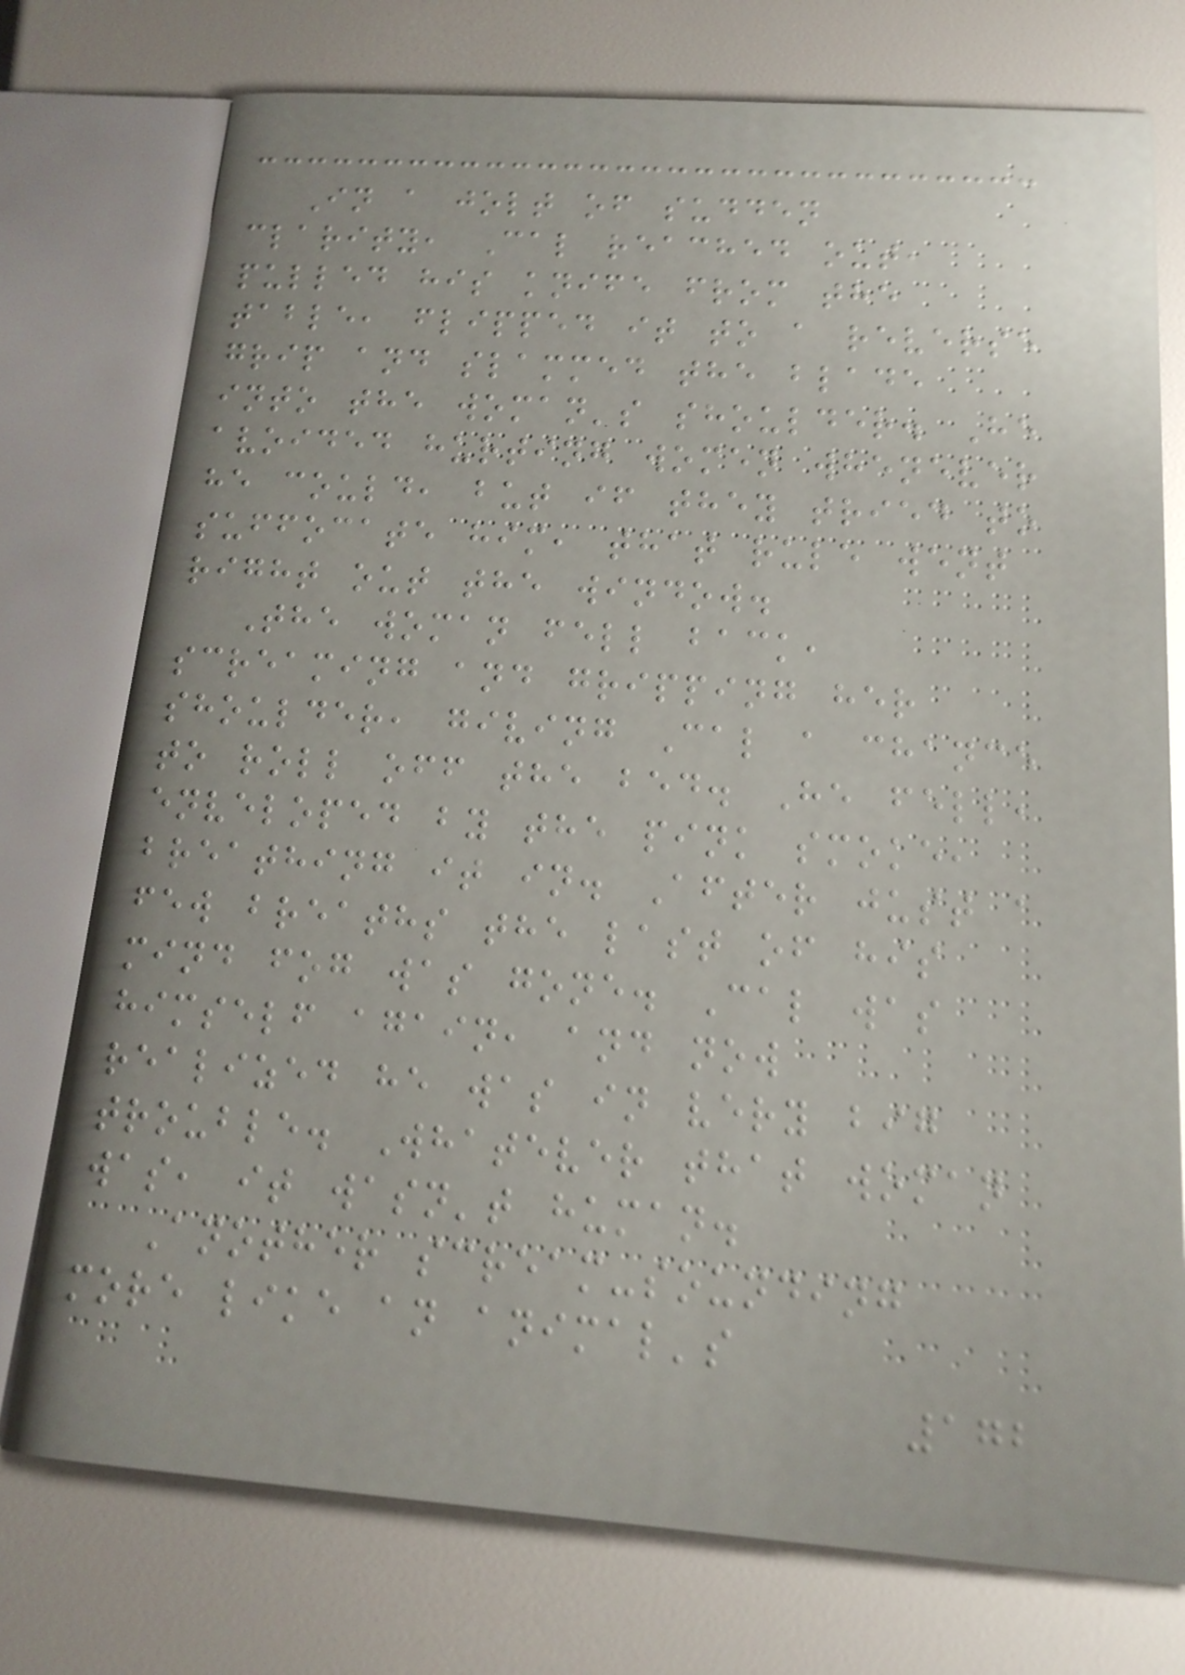In a jolt of sudden
clarity, Cal reached out,
pulled his knife from the
table, flipped it to a reverse
grip and slammed the blade
into the woman's shoulder. He
avoided hurting women whenever
he could, but if they tried to
suffocate him, that rule went
right out the window.
The woman fell back,
screaming and gripping her
shoulder, giving Cal a chance
to roll off the bed. He fell,
enveloped by the pink smoke,
breathing it in. After just a
few breaths the last of his
mind fog was gone. Cal was
himself again, and now
realized he was in very big
trouble. Whatever that woman
was, it wasn't human.
Another scream-sounding
more like an animal's
172
